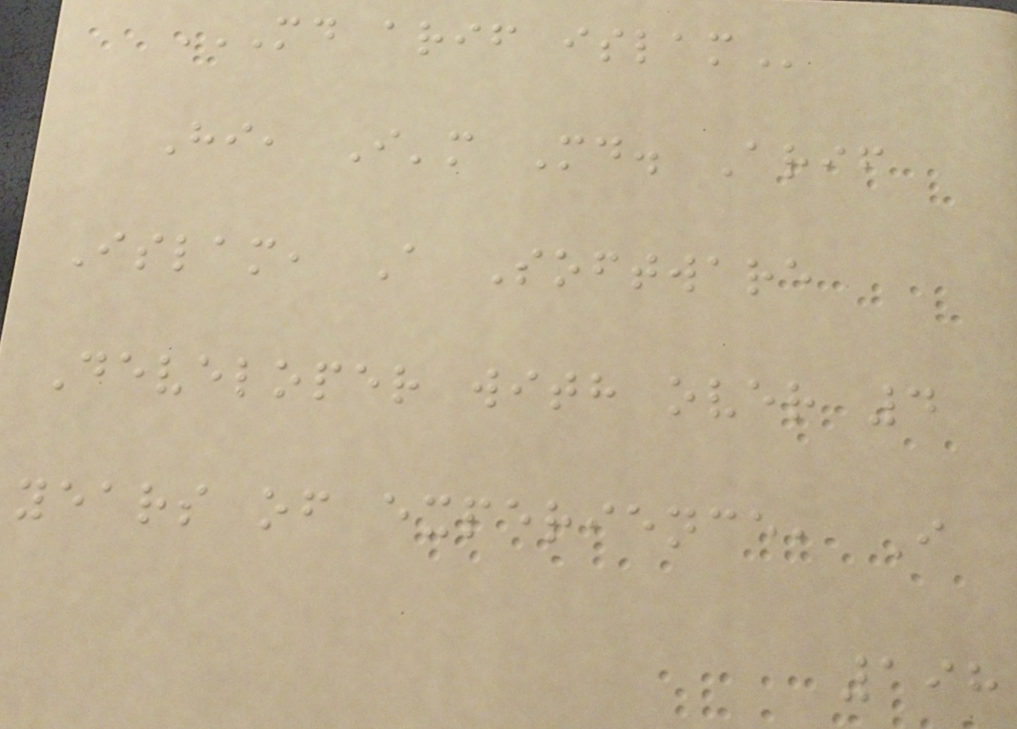MD ARIF ISLAM
Hi, I'm Md. Arif
Islam, A Software
Developer with over 4
years of experience, I
198
